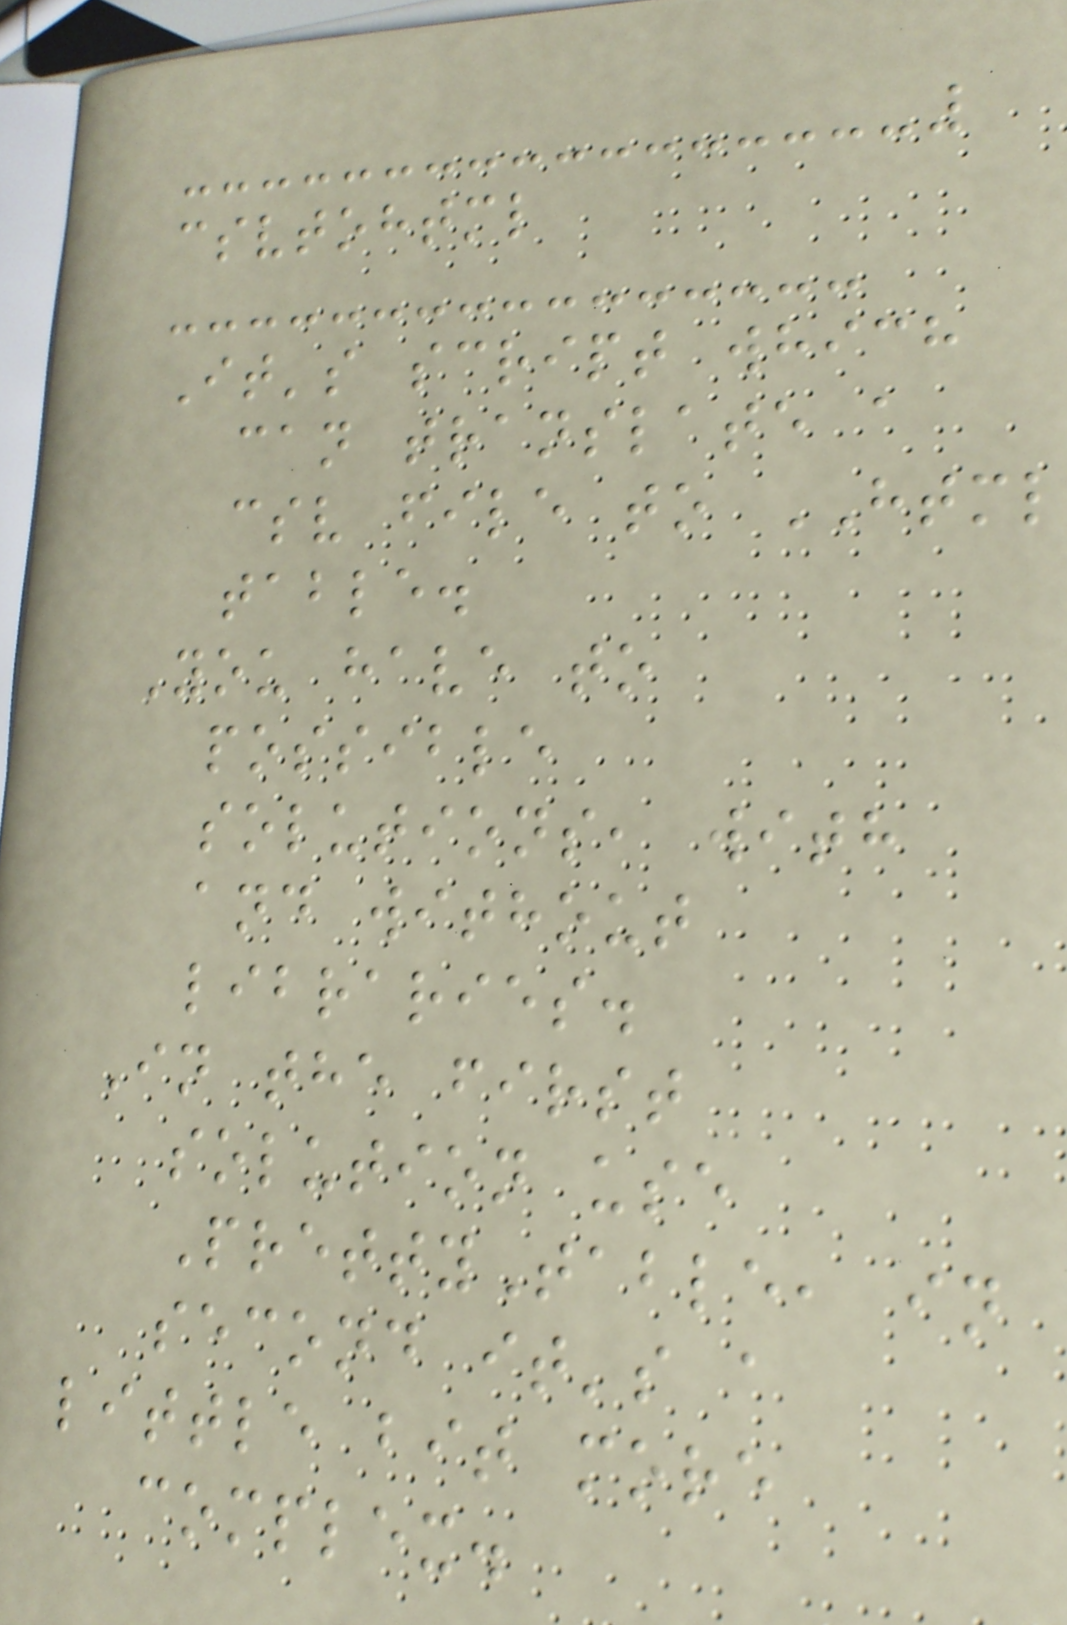csvtohtml
It's script which
can translate a
csv file to HTML
table.
You have to
possible
solutions, with
and without
libraries.
In the first
solution use
PrettyTable, in
second it's a
little bit more
complex.
